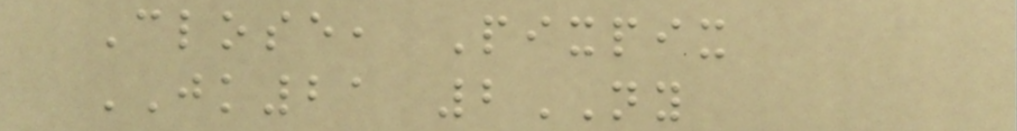Close, Pixpix
JK21 2NY
